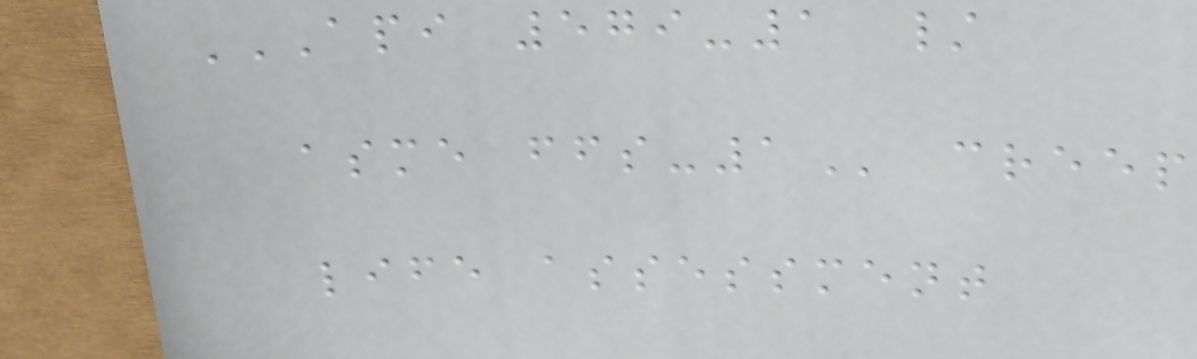API 579-1 /
ASME FFS-1 creep
life assessment
